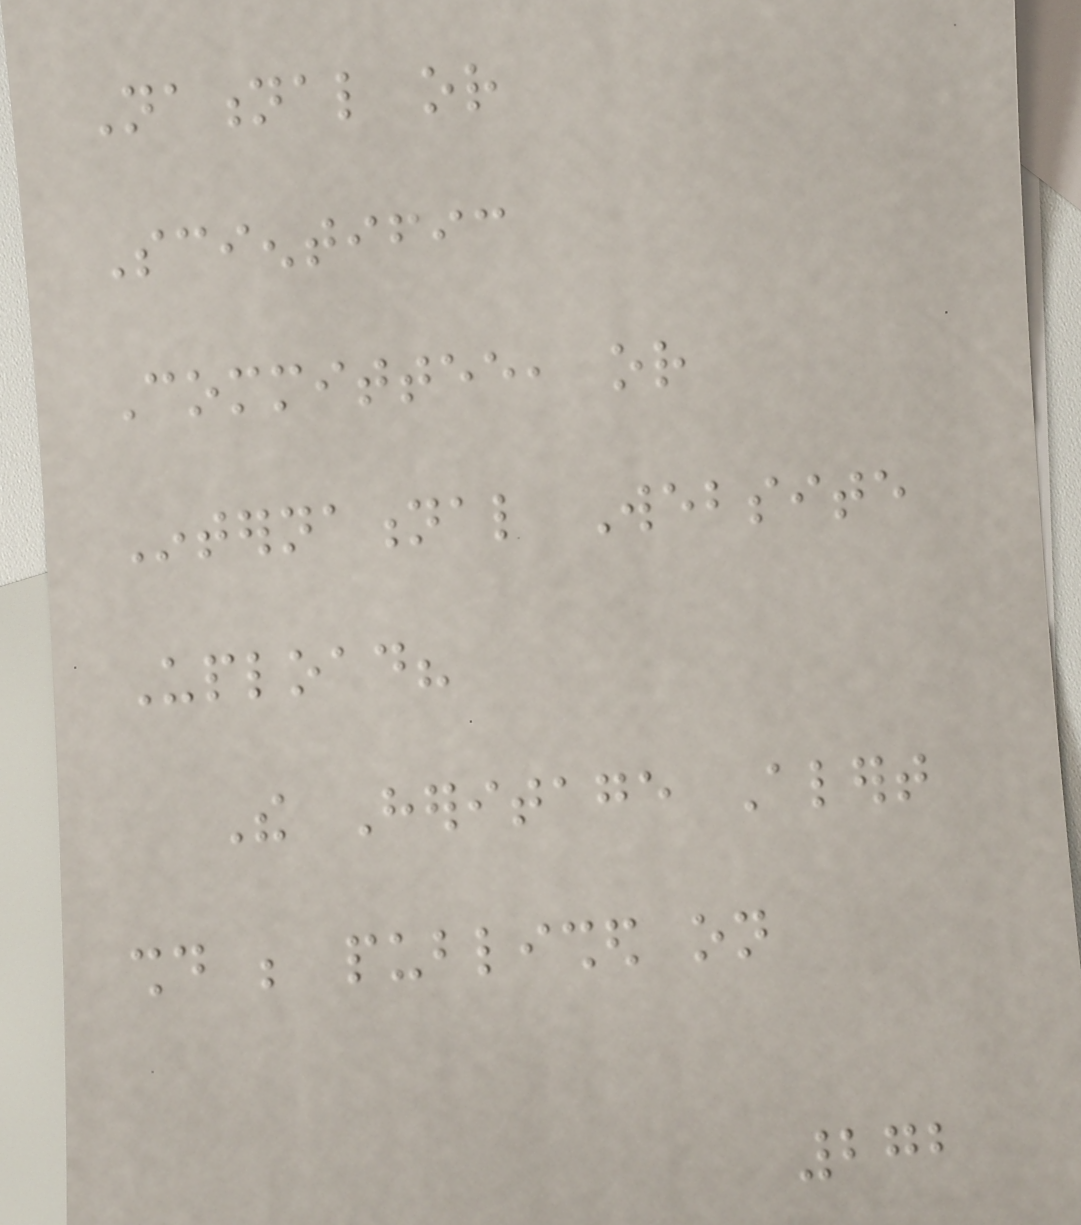National or
Scientific
Committee, or
International Website
Upload?
The Heritage Alert
should be published on
272
